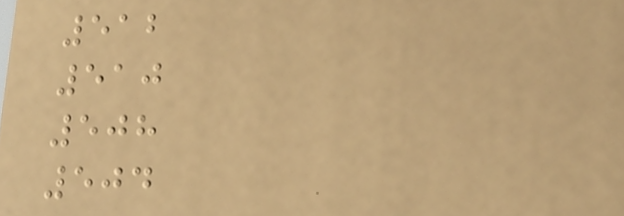512
510
508
504
